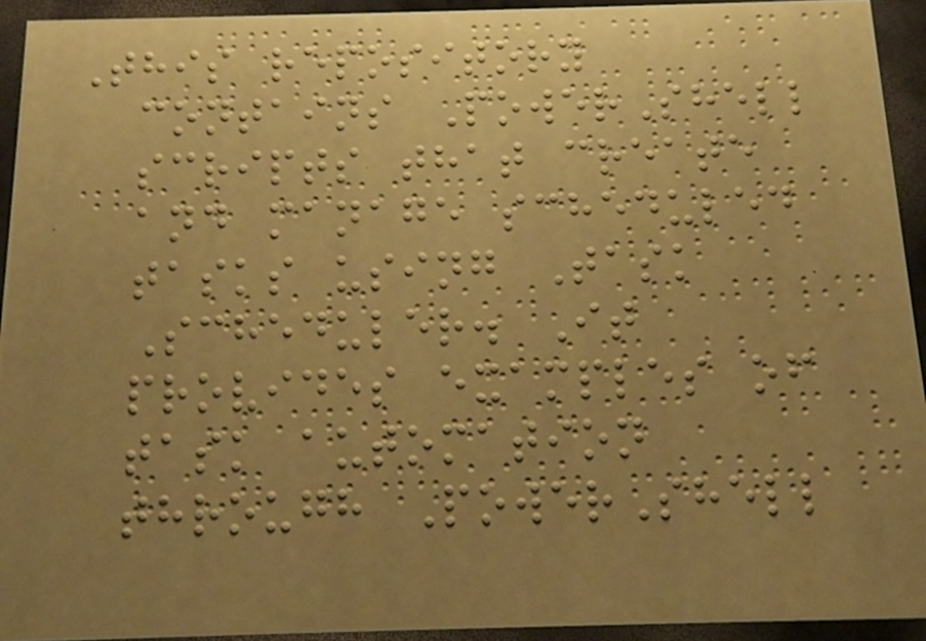This repository
contains PowerShell
scripts that create
and manage scheduled
tasks using Task
Scheduler. It
provides examples of
task automation
through PowerShell
